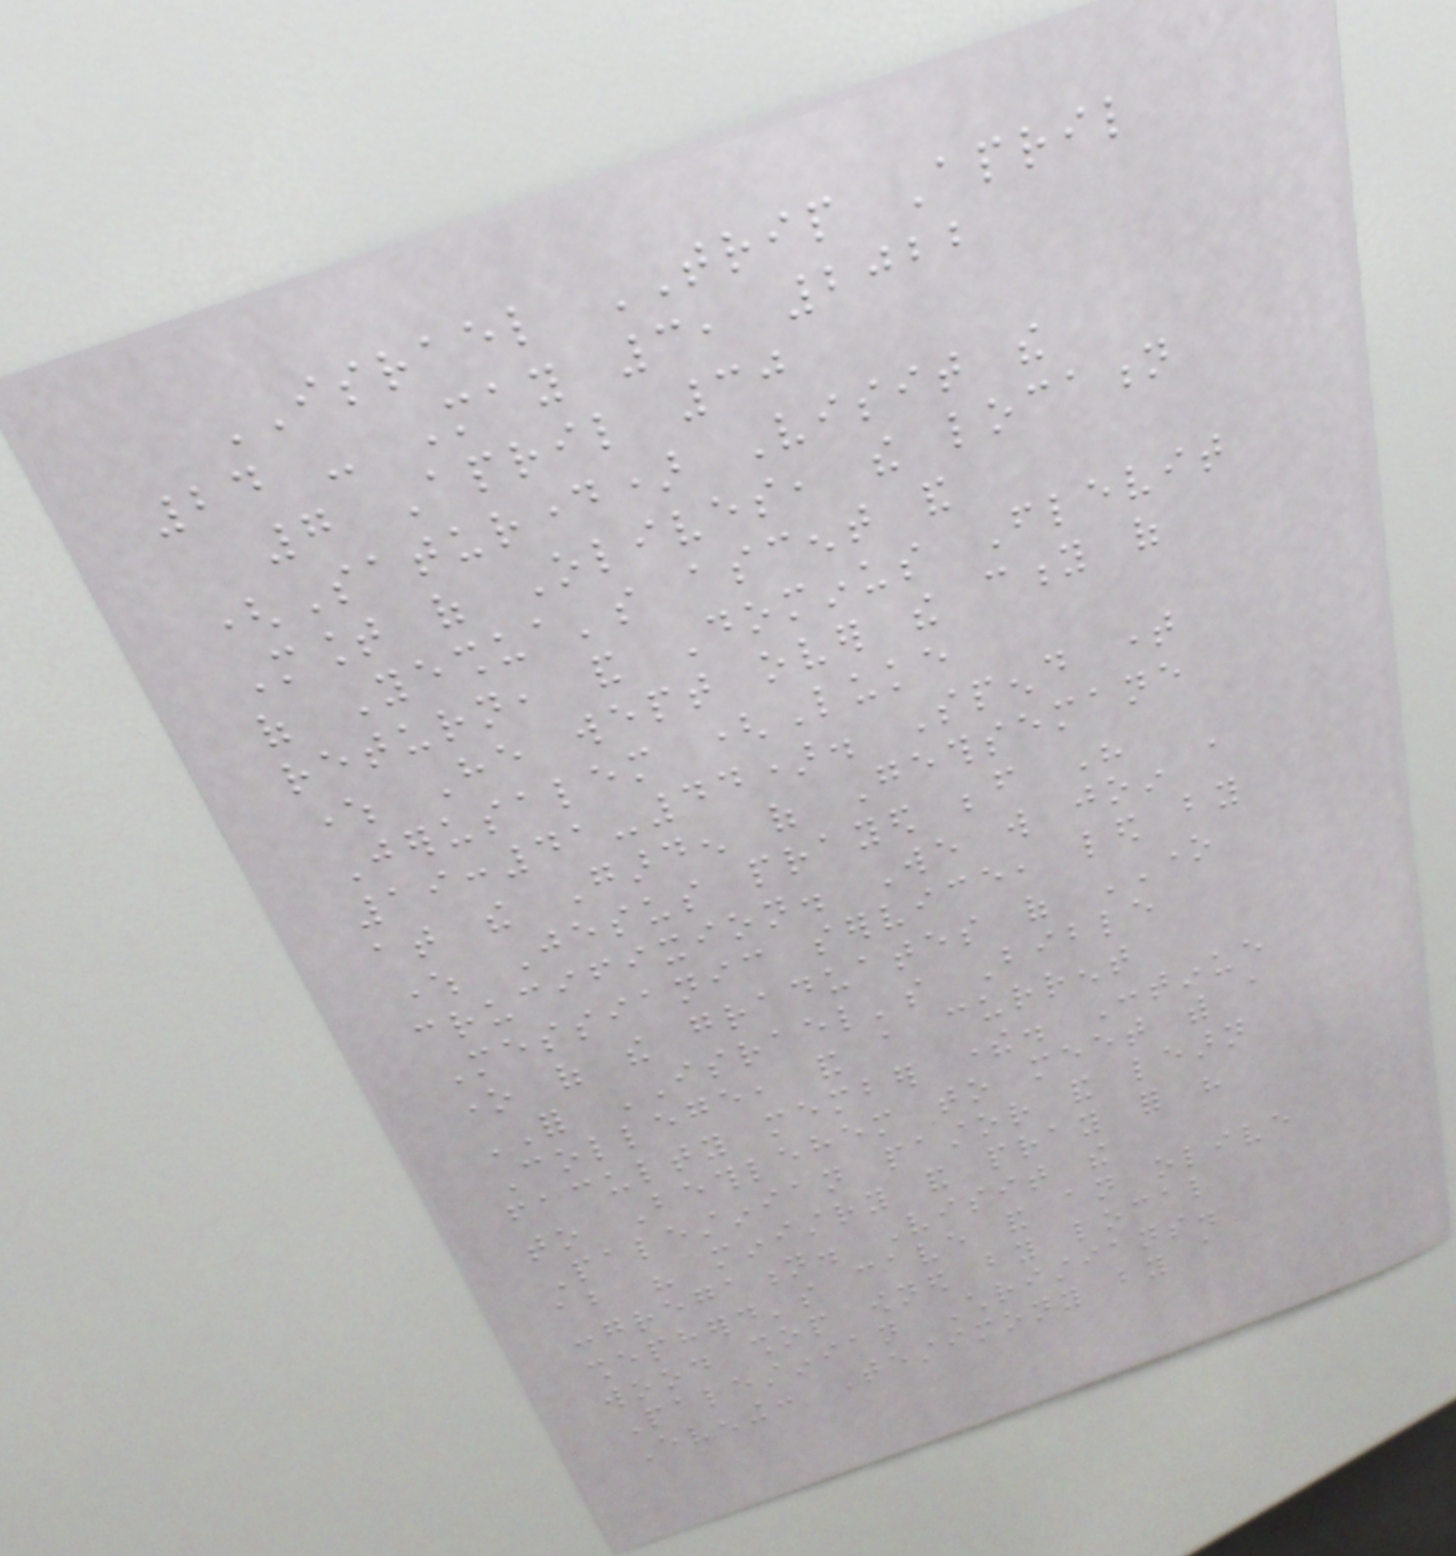ISRAEL TRIP April
24 - May 3, 2022
7 April 30
(Saturday) Visit the
Mount of Olives, the location
of Yeshua's ascent and
return, and Dominus Flevit
where He wept over the city of
Jerusalem (Luke
19:41-44). Spend time
at the Garden of Gethsemane
where Jesus prayed before His
crucifixion. We will join a
Messianic service, led by
one of the graduates of ONE
FOR ISRAEL's Bible
College, and a current
faculty member there. Continue
to Bethlehem to meet with a
Palestinian pastor and learn
about his ministry and pray for his
congregation. Visit the
shepherd's cave and an olive
wood shop owned by local
Palestinian Christians.
Evening: Testimony by a
